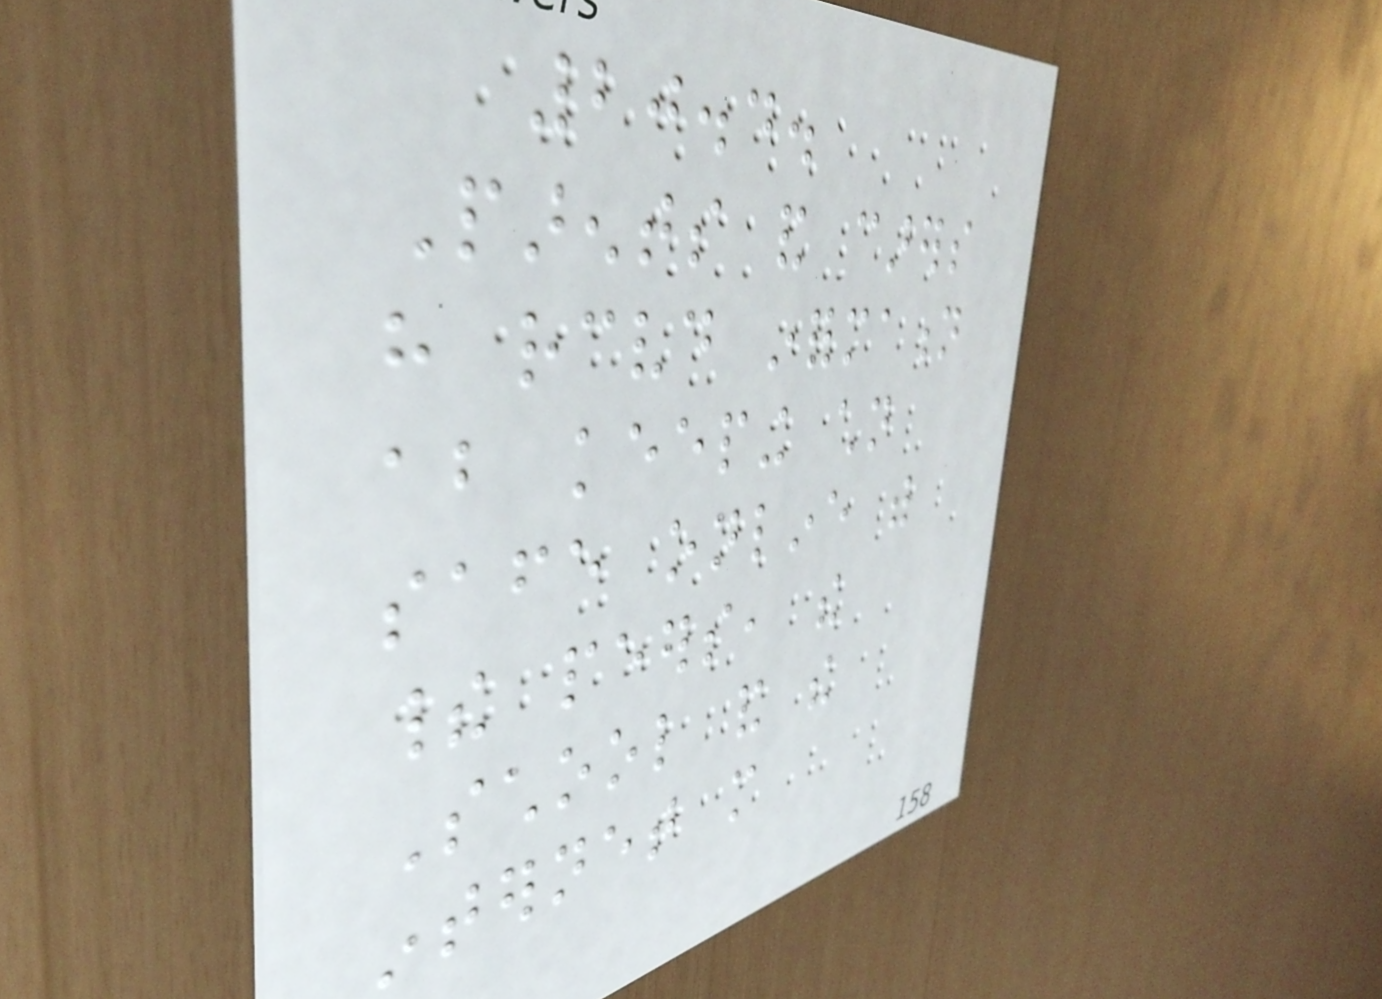20.4.
Parents and carers
have received information
about keeping children
safe online with
their peers, the
School and the
internet more
